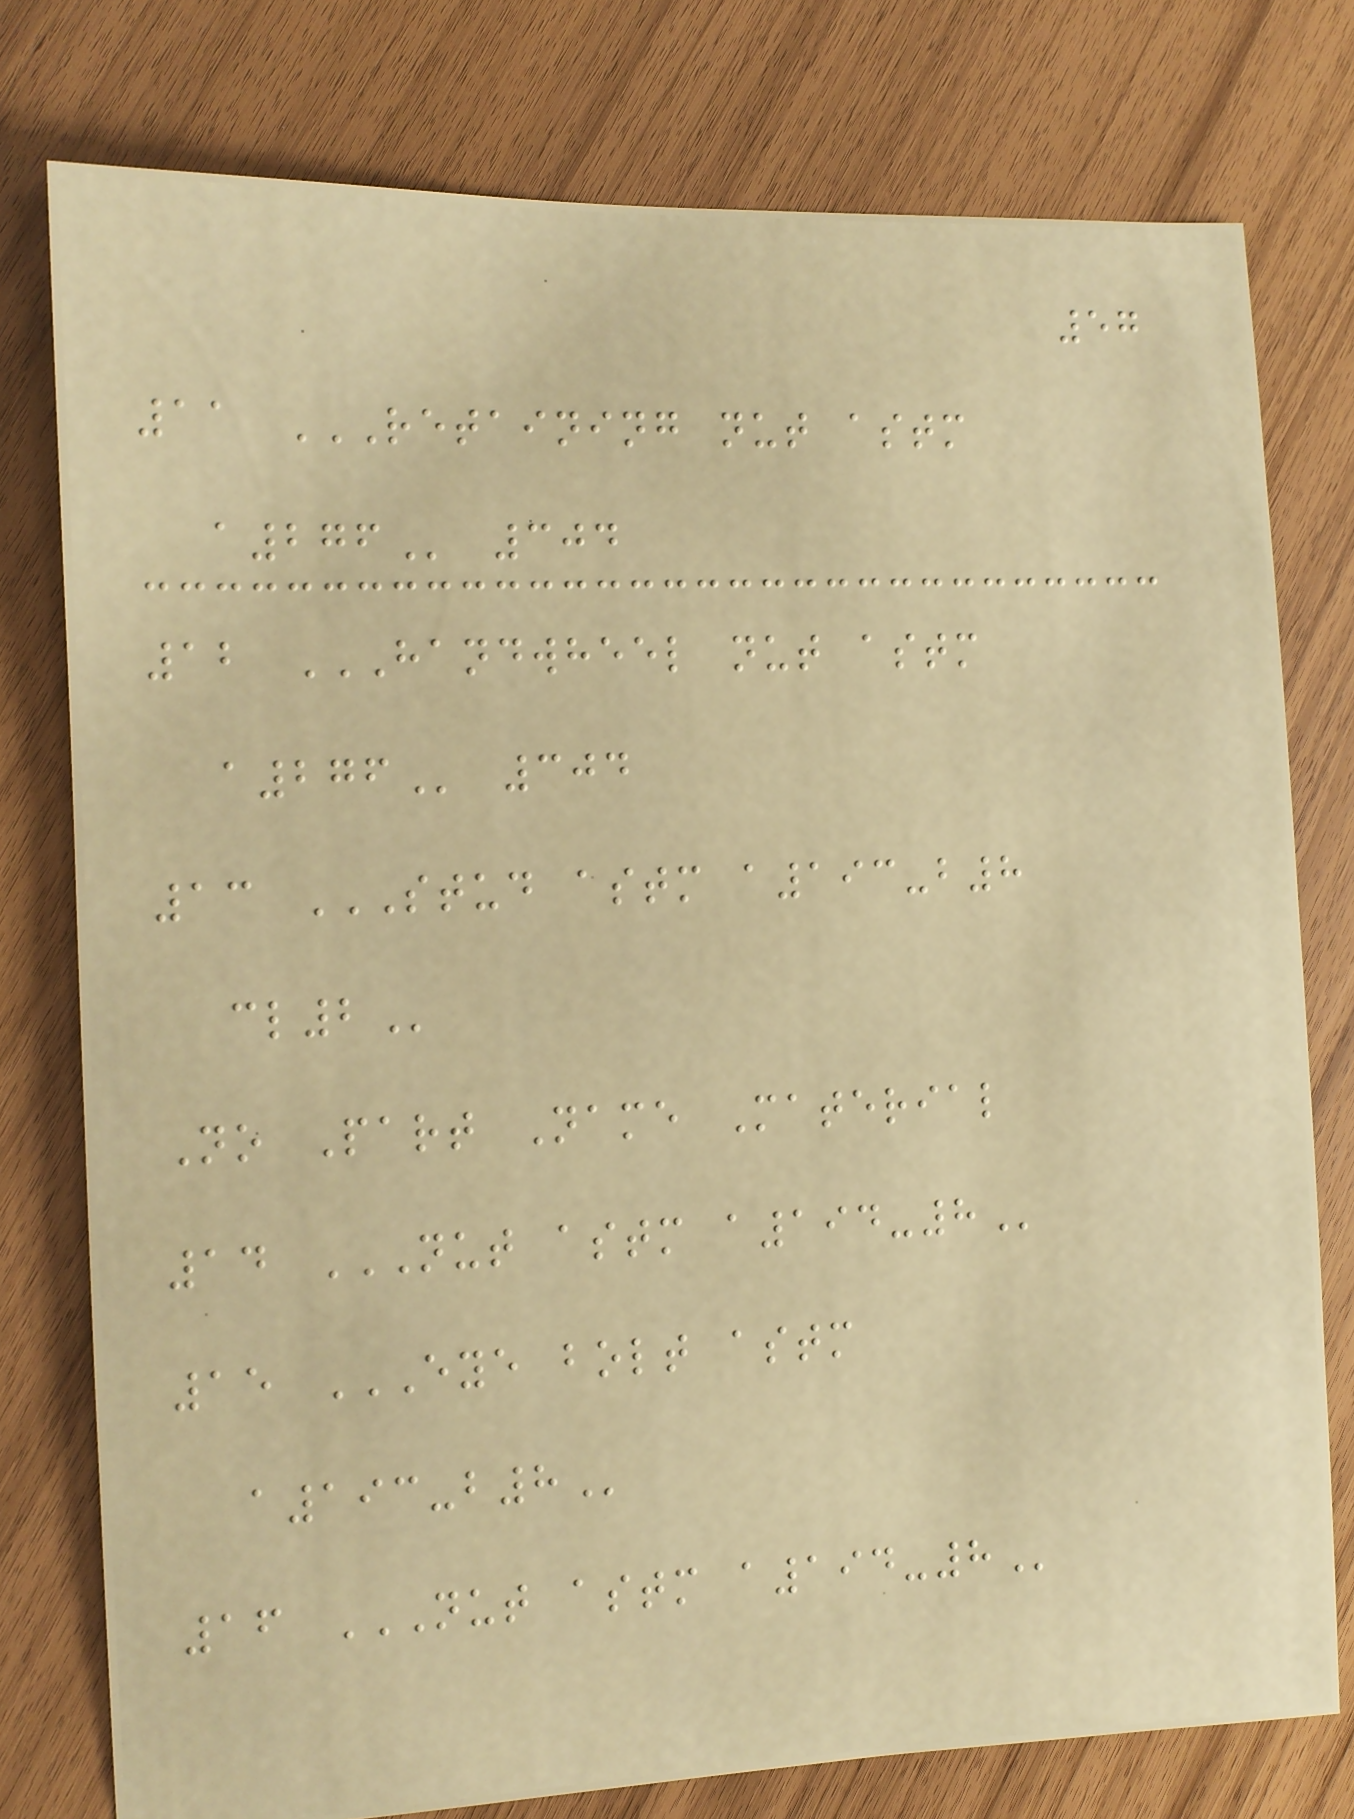57
11 RETAINING NUT ASTM
A276 304
12 HANDWHEEL NUT ASTM
A276 304
13 STUD ASTM A193-B8
CL2
No Part Name Material
14 NUT ASTM A194-8
15 EYE BOLT ASTM
A193-B8
16 NUT ASTM A194-8
